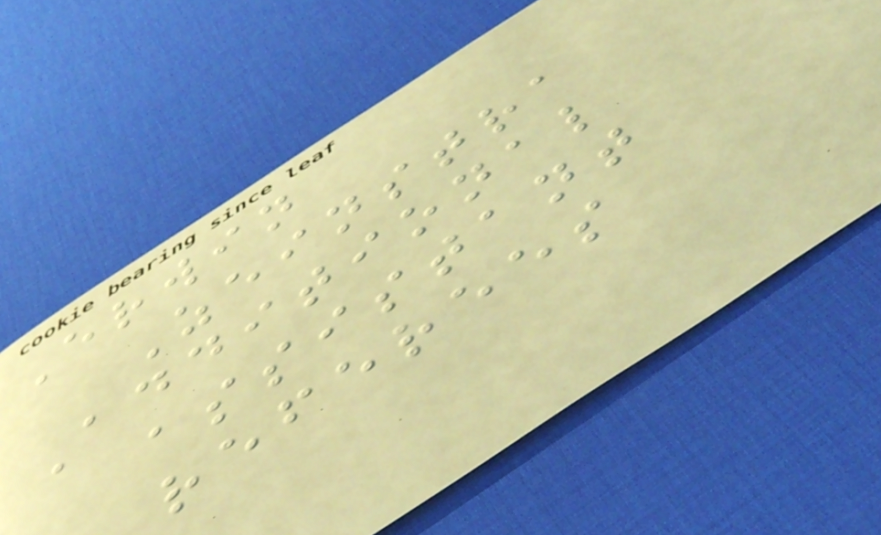Erwin
Zeinstra
Additional
assistant
referees
